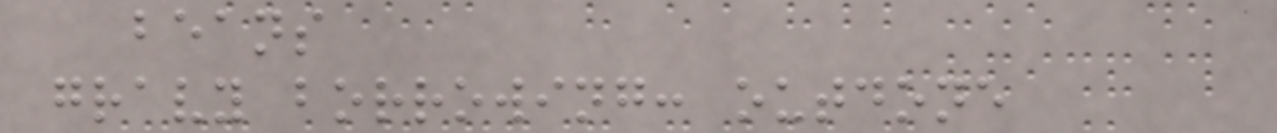beans
gravy borrowing: outdone
